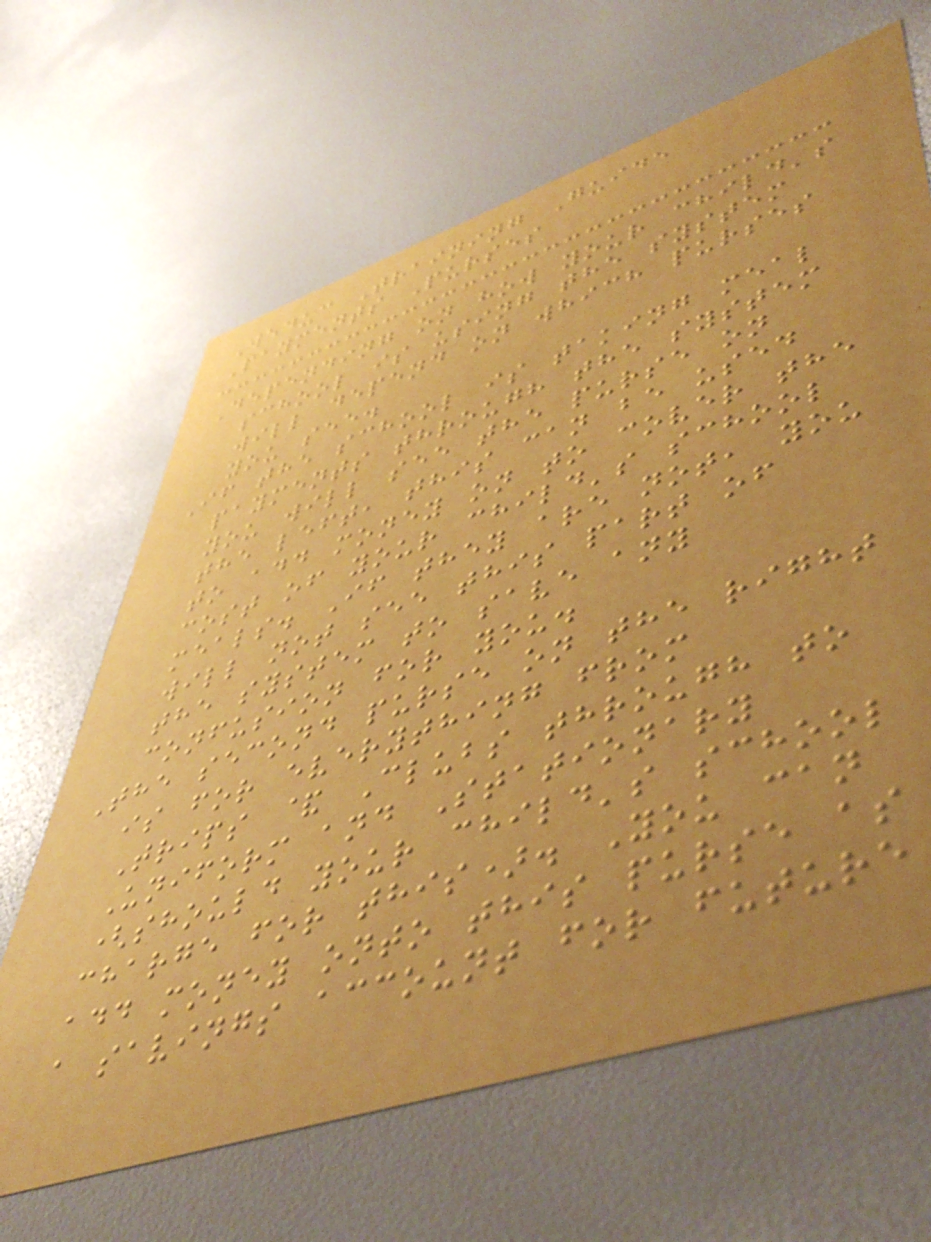Weduc Training Guide
Payments Purses
Depending on how your child's
school is using the system
will depend on which purses
you see.
If the school is taking meal
payments through the system
you will see the purse on
the left, this can be used
to add money on to cover the
cost of your child's school
meals. If they are not, you
will not see this part of
the system to save any
confusion for you.
The second purse on the right
is for everything from
Trips & Clubs through to
Uniform and Stationary
(should your child's school
charge for this). You can
add money onto this purse as
a savings account for future
